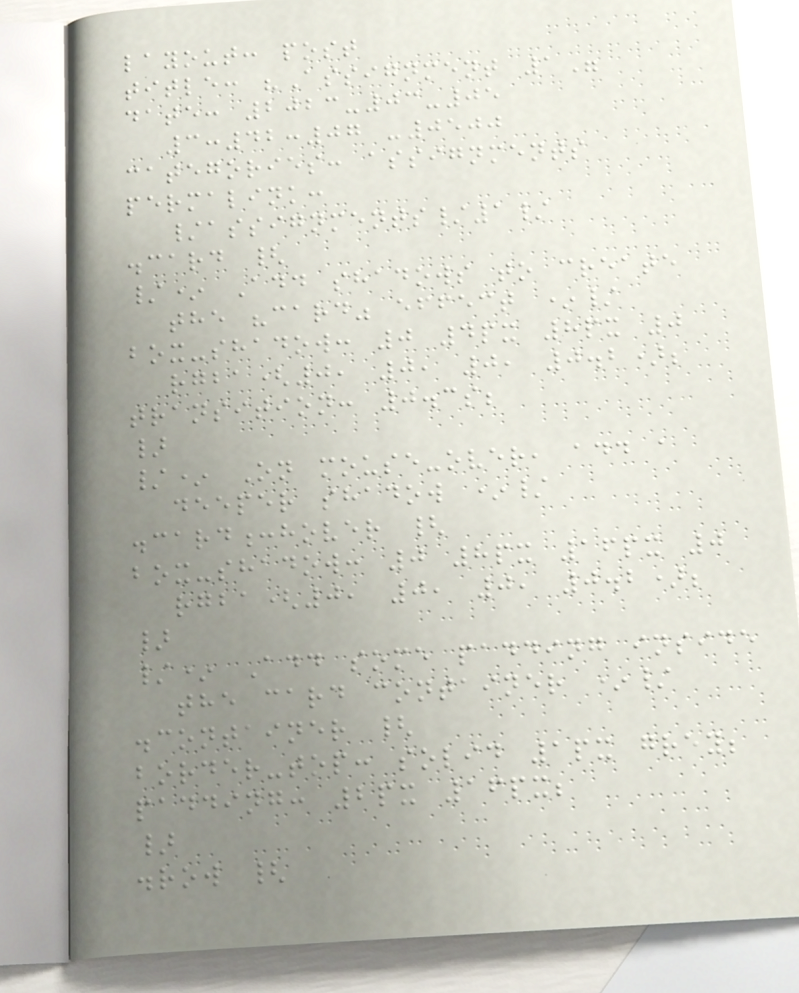layout: post
title: "Assignment 1"
date: 2023-03-05
3:42:07 -0500
categories: assignments
permalink:
/assignments/1/
.card {
/* Add shadows to create
the "card" effect */
box-shadow: 0 4px 8px 0
rgba(0, 0, 0, 0.2);
transition: 0.3s;
}
/* On mouse-over, add a
deeper shadow */
.card:hover {
box-shadow: 0 8px 16px 0
rgba(0, 0, 0, 0.2);
}
/* Add some padding inside
the card container */
.container {
border-top: solid 1px grey;
padding: 2px 16px;
}
.row {
